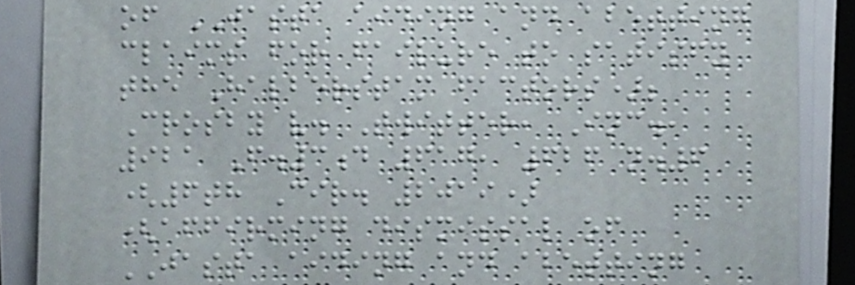of JASTA aiding and abetting
claims for failure to satisfy
the Halberstam factors);
Crosby v. Twitter, Inc.,
921 F.3d 617, 626 n.6
(6th Cir. 2019)
(affirming dismissal of
JASTA aiding and abetting
